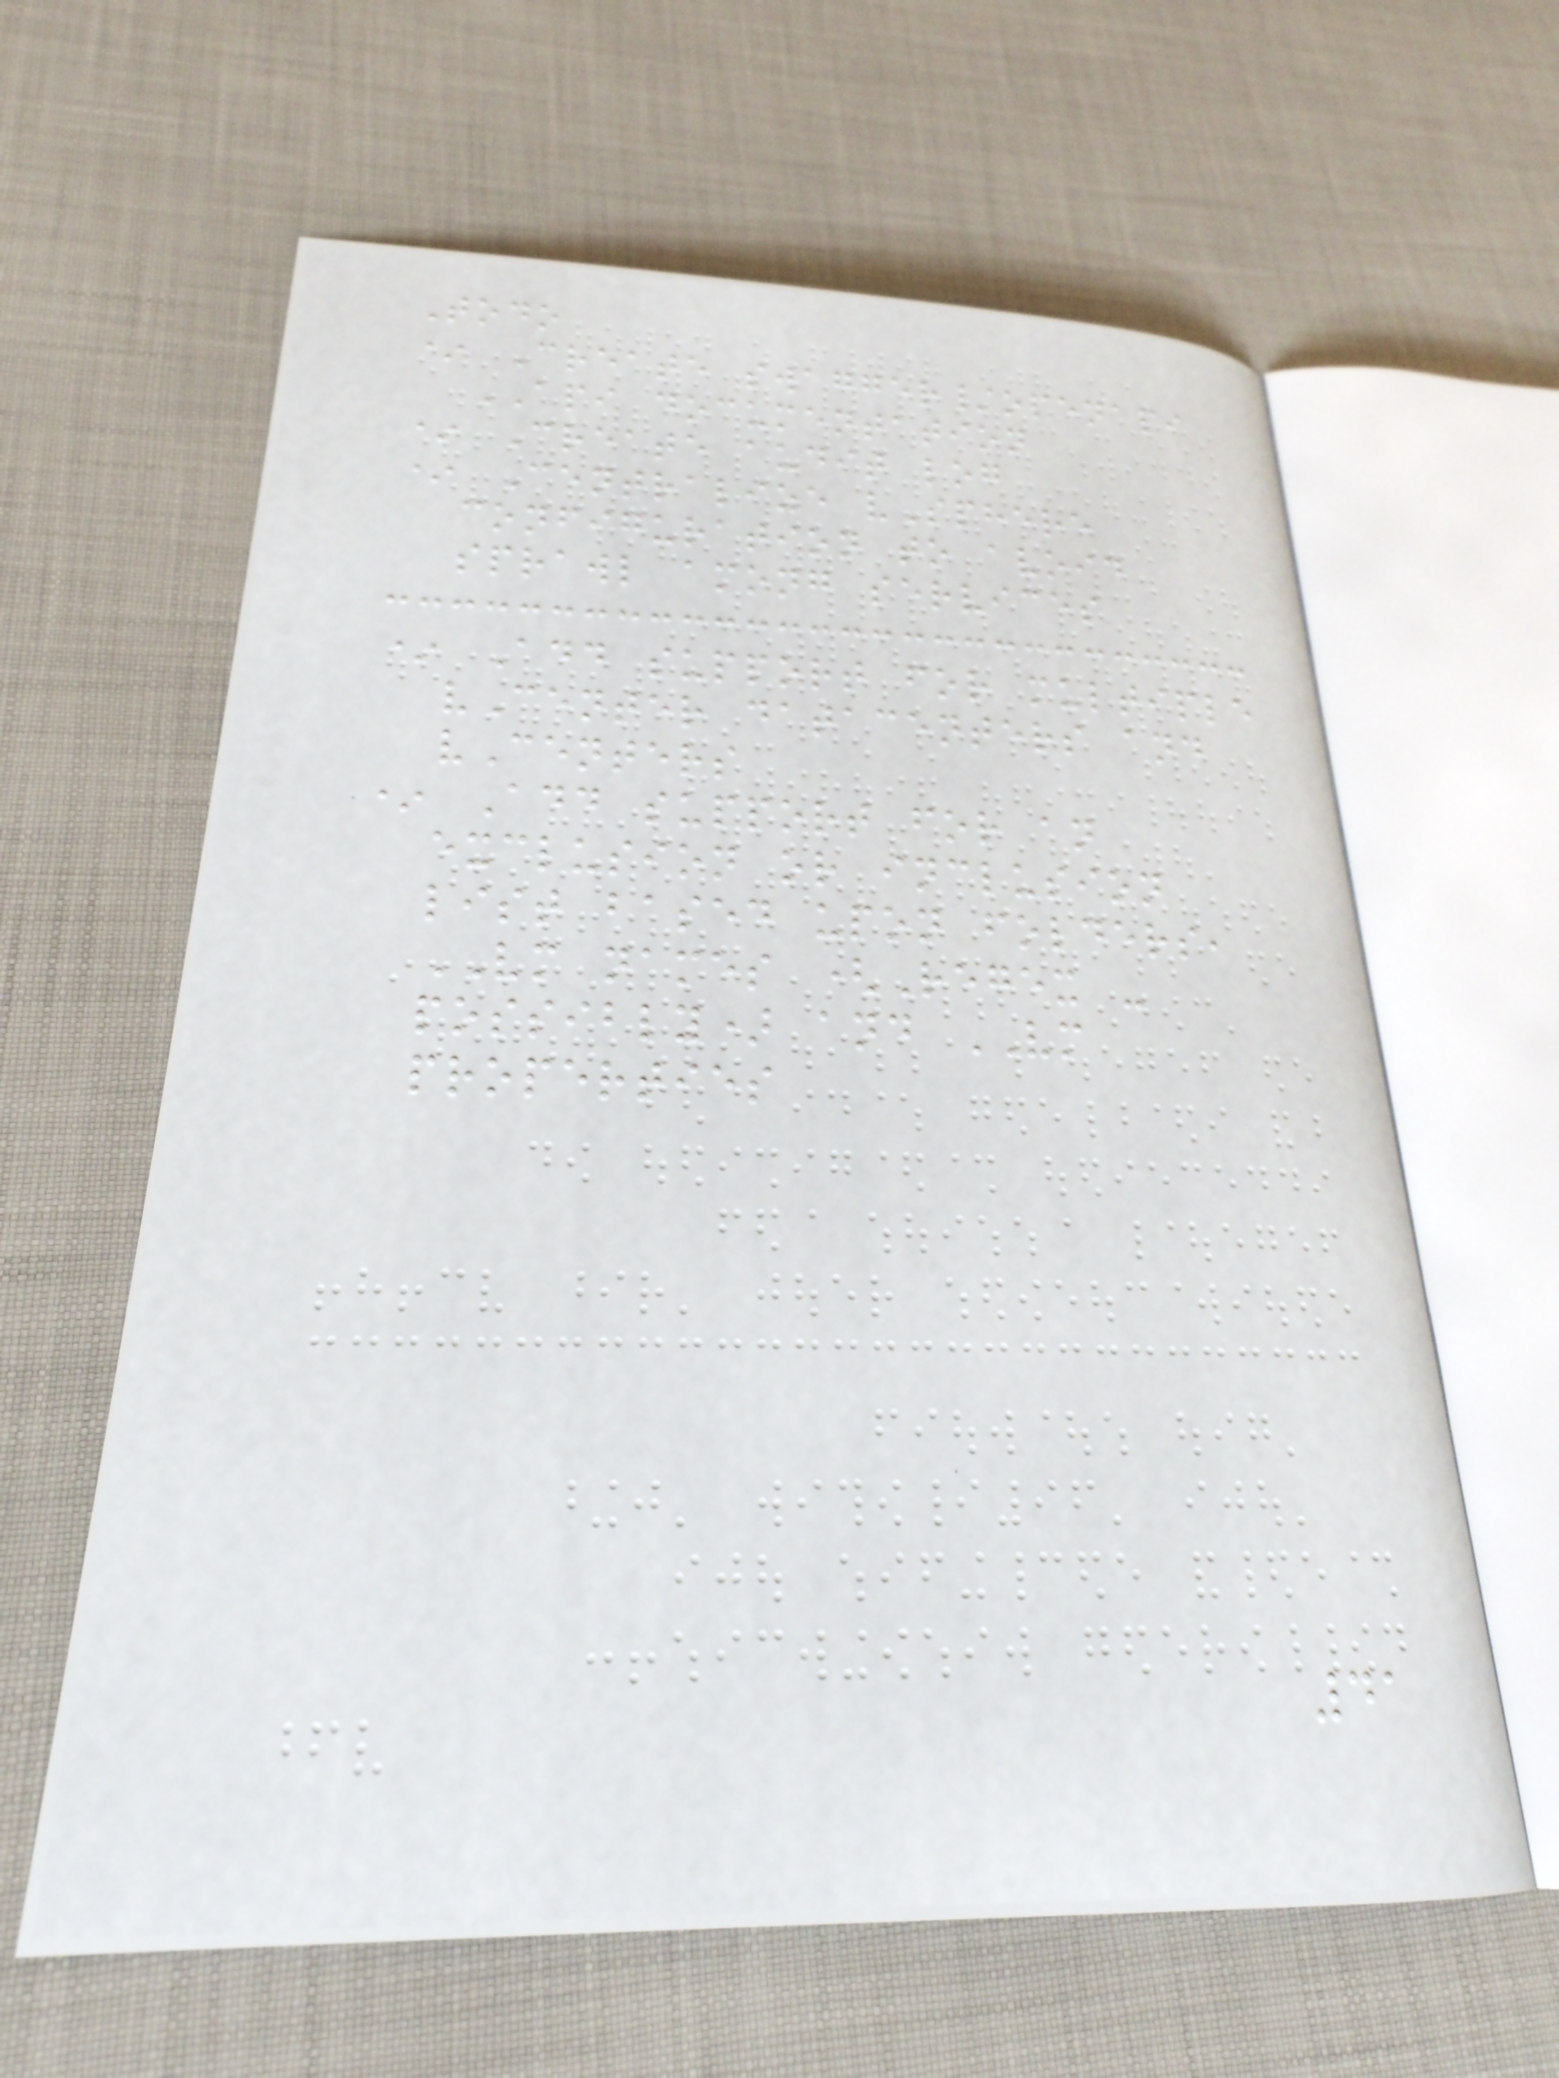Todo
* Create swagger/openapi
API documentation
* Create audit log
* Centralize vSphere
configuration to avoid
sprawl among services
* Add support for multiple
vCenter datacenters and
vCenters
* Add support for an
exclusion or inclusion
list based upon folders,
VM names (Regex -
possibly) and VM
properties
41
